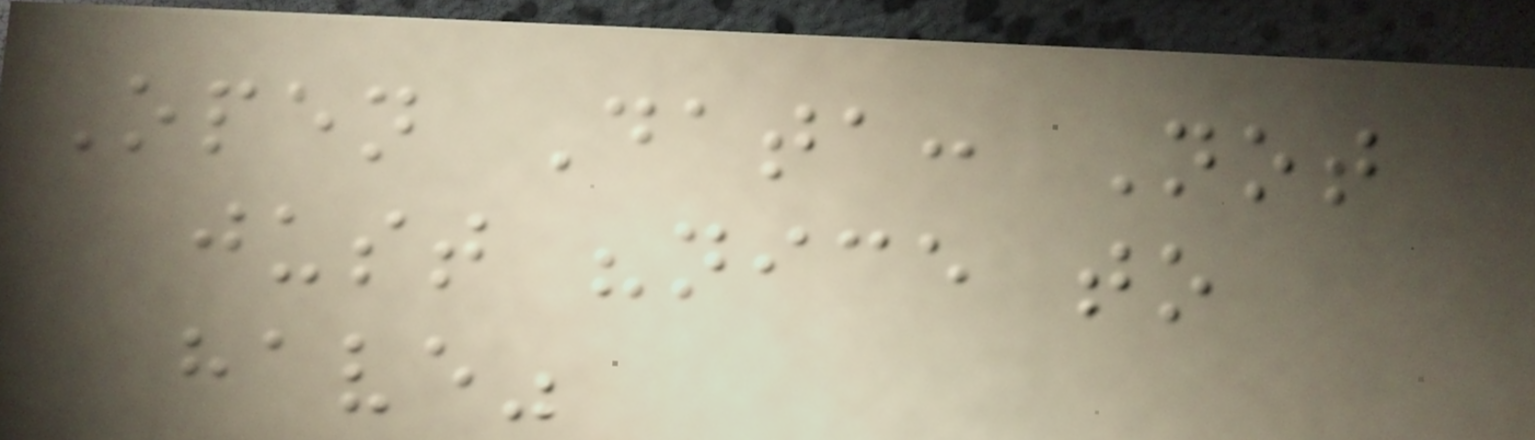Open Data: Not
just "nice to
have"
